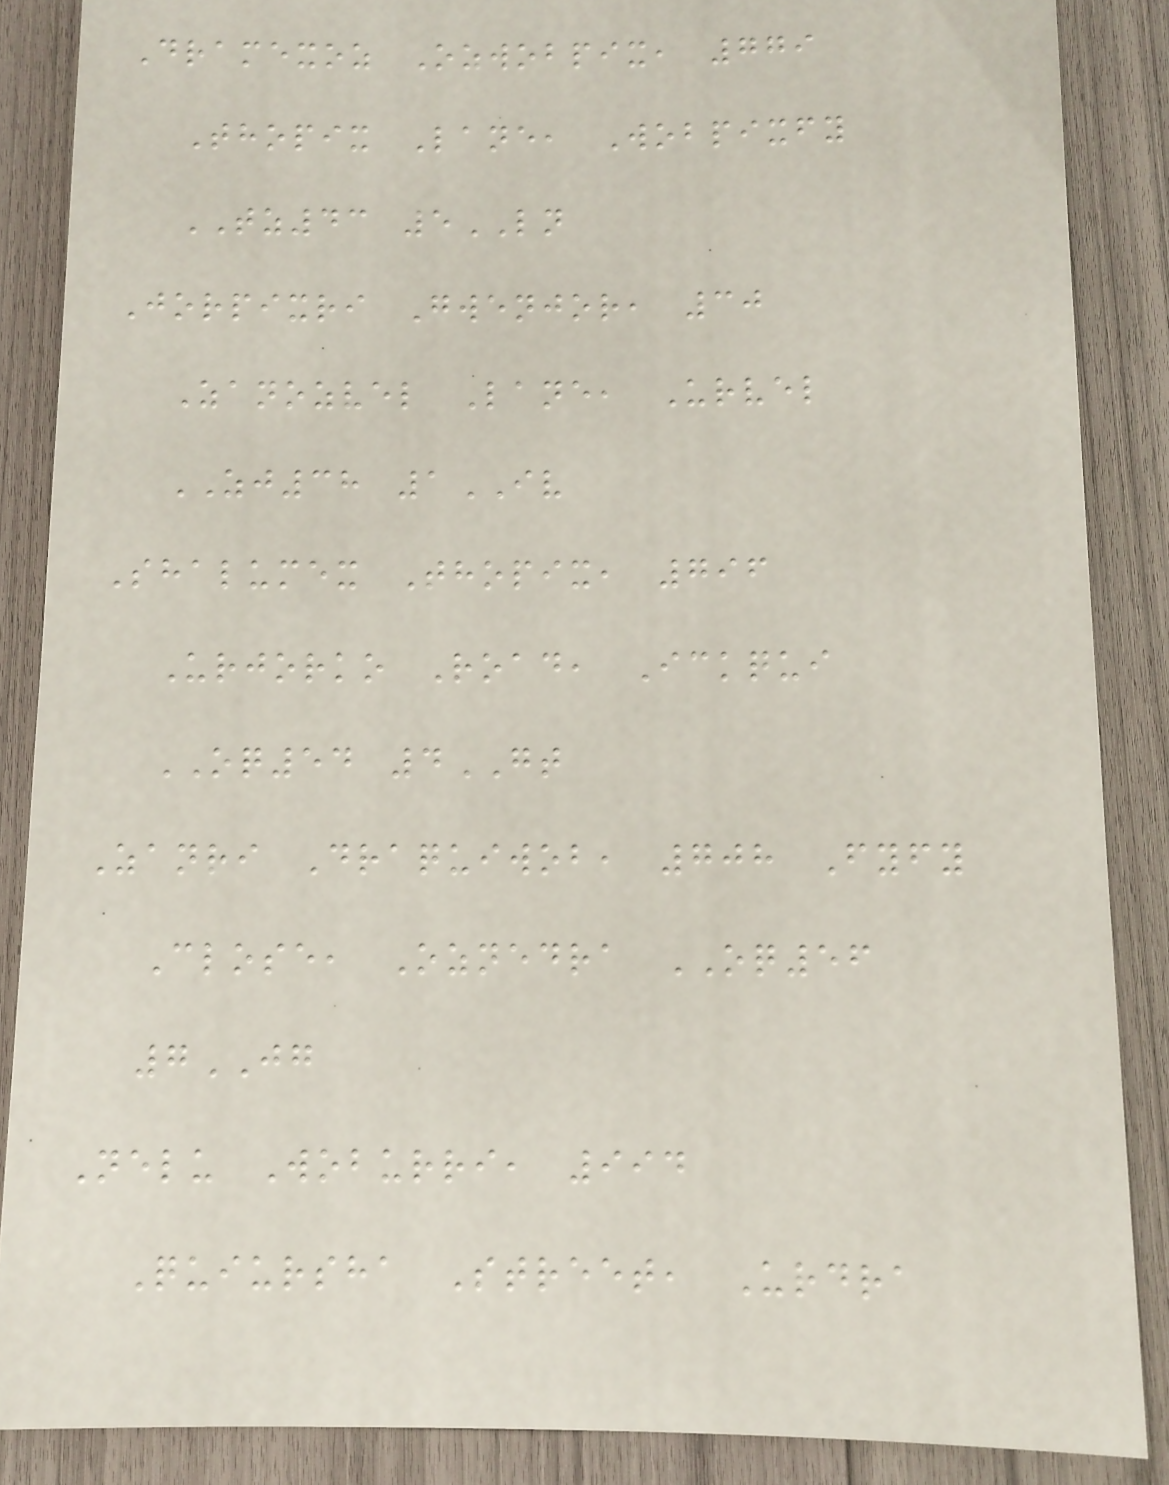Dramexoz Ozwobpix, 779
Thopix Lane, Wobpixfy
TZ43 5LN
Jorpixri Gwenjor, 30
Zanozvel Lane, Urvel
ZJ38 1IV
Shalumex Thopix, 796
Urjorko Road, Ickqui
OQ54 4GT
Zanri Draquiwob, 708 Fyfy
Close, Oznedra OQ56
7JG
Nelu Woburri, 994
Quiursha Street, Urdra
